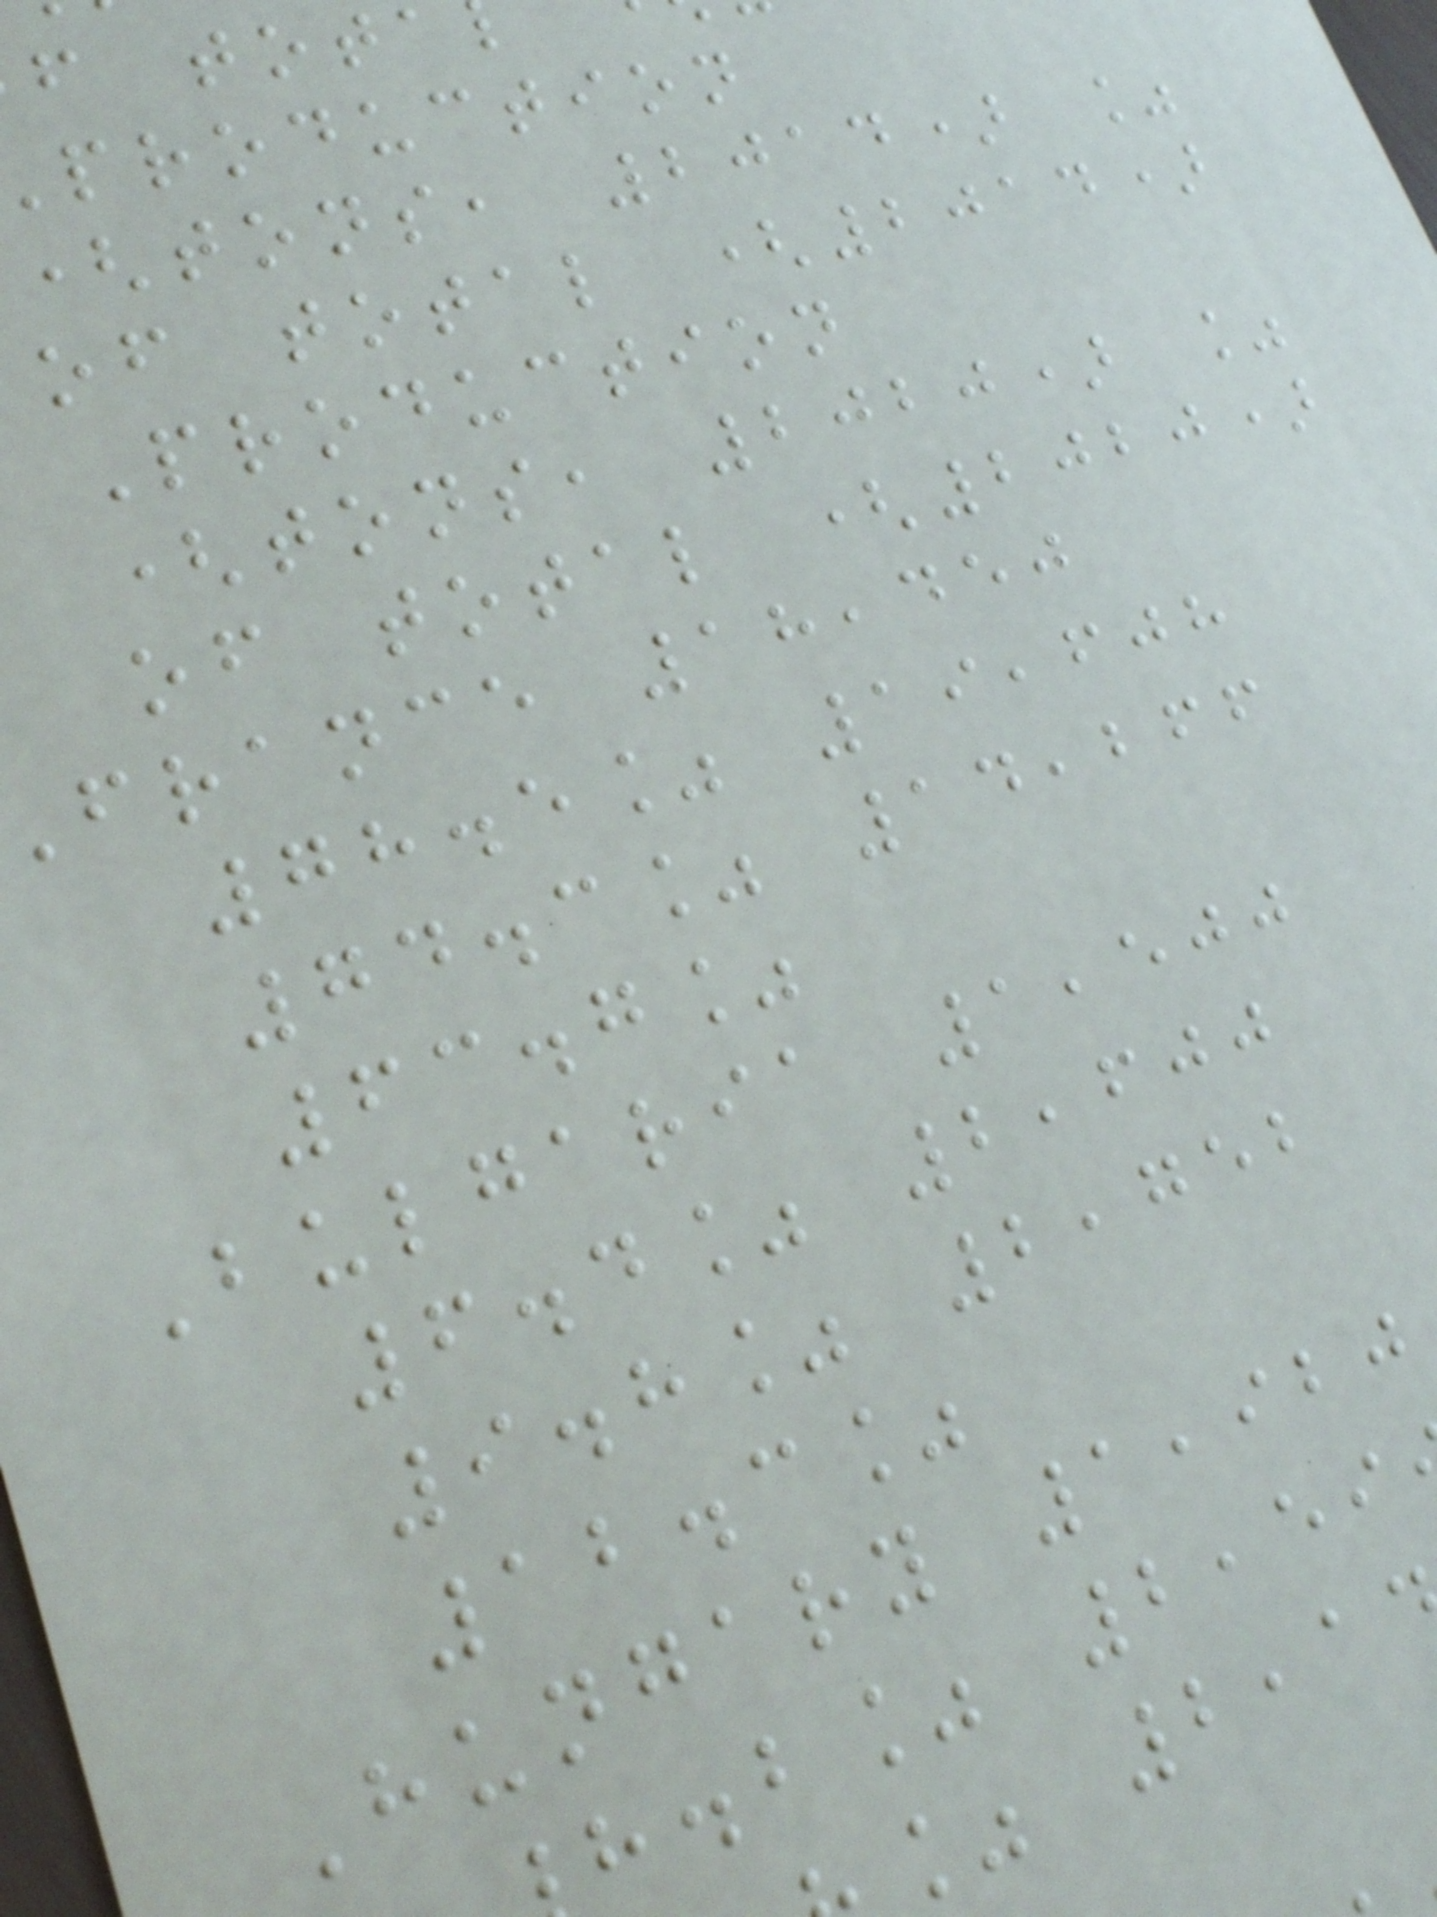f tota
production
(tons, 2014) %
of total (2014)
Production
(tons, 2020) %
of total (2020)
france 18,450
78.5% 19,608
74.3% 14,266
63.7%
Bulgaria 1,500
6.4% 2,600
9.8% 2,752
12.3%
Hungary 1,920
h.b% 2,59
% 2,1
